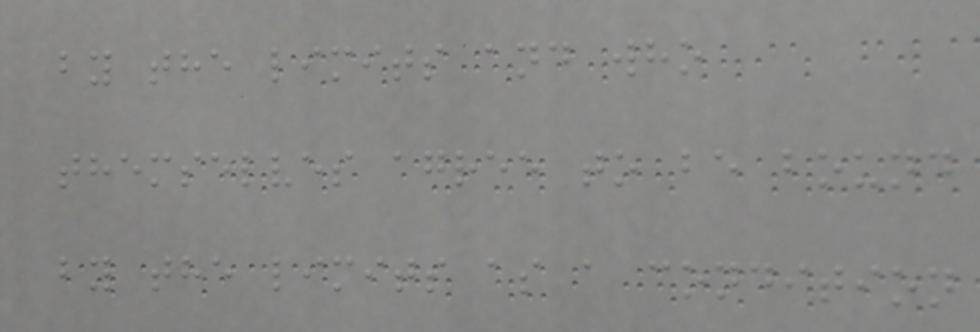by the limits and who
themselves agree to be bound
by the limits as a condition
